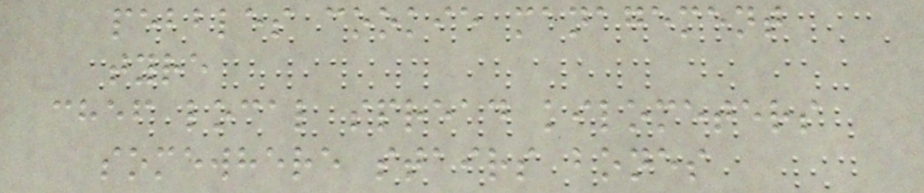pebbles cookie management
tyre
chef local spread kilometers
somewhere stairs bones
